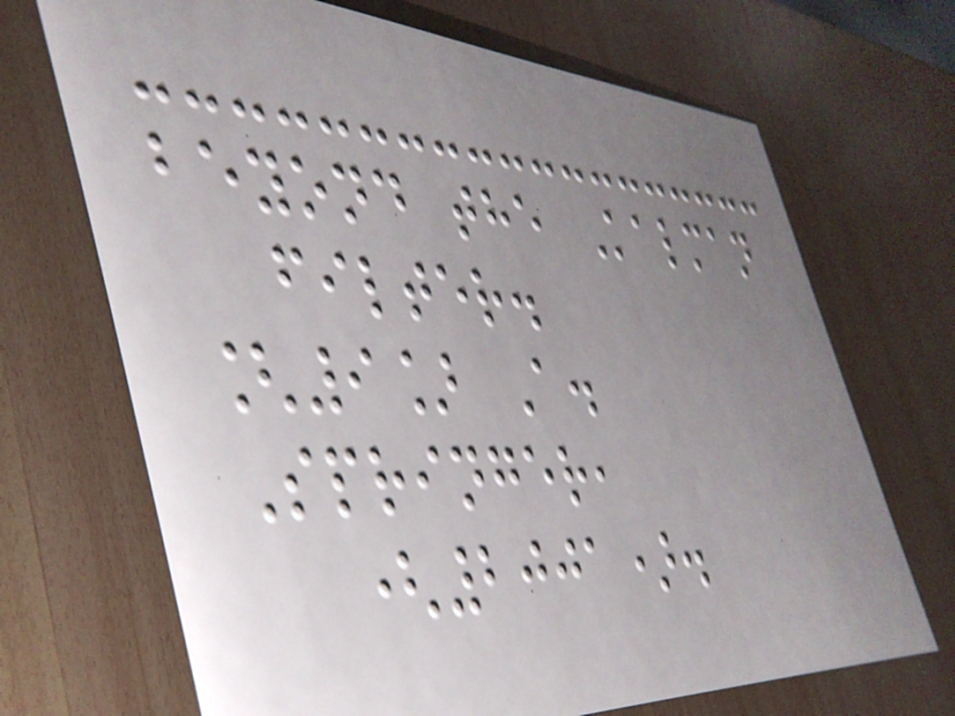beyond the Kalman
filter.
[9] A.
Springer,
(2001).
